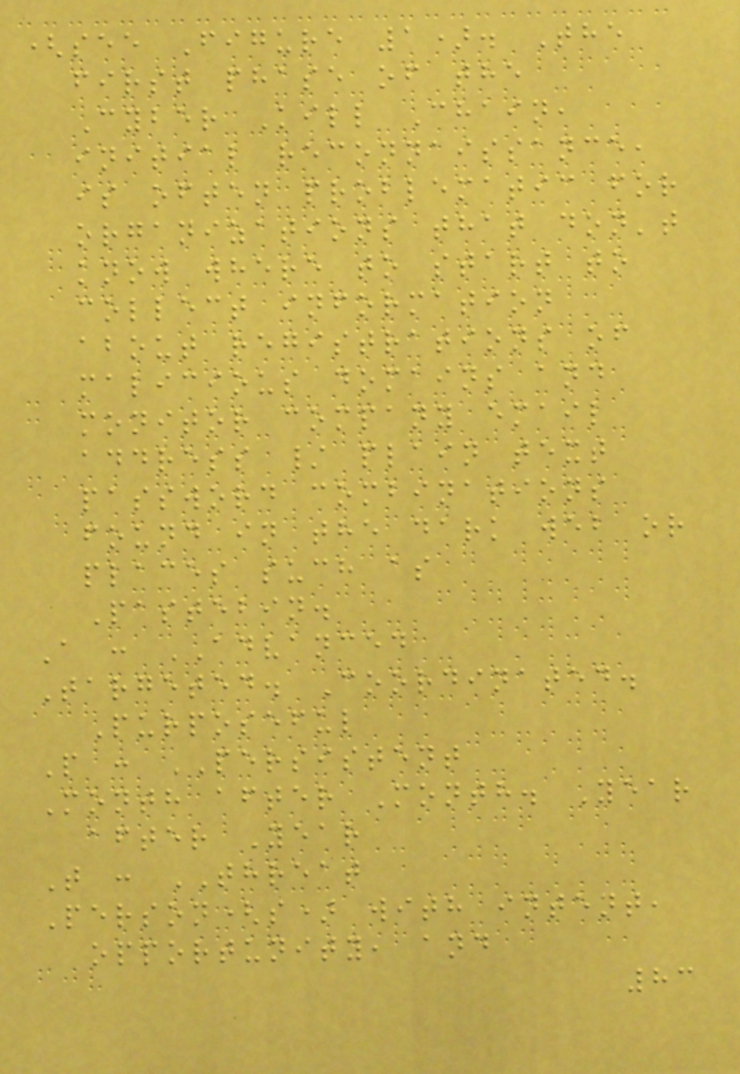(see Figure 1). The
first phase of the
Cyber Kill Chain,
initial reconnaissance,
is often problematic for
organizations that don't
know where to start to
collect information
about registrations of
malicious domains and
monitor company email
address / plain text
password combinations
found in the dark web or
places such as
Pastebin.
A : ADVANCED
Targeted. Coordinated.
Purposeful
P : PERSISTENT
Month after Month. Year
after Year
T : THREAT
Person(s) with intent,
opportunity, and
83
